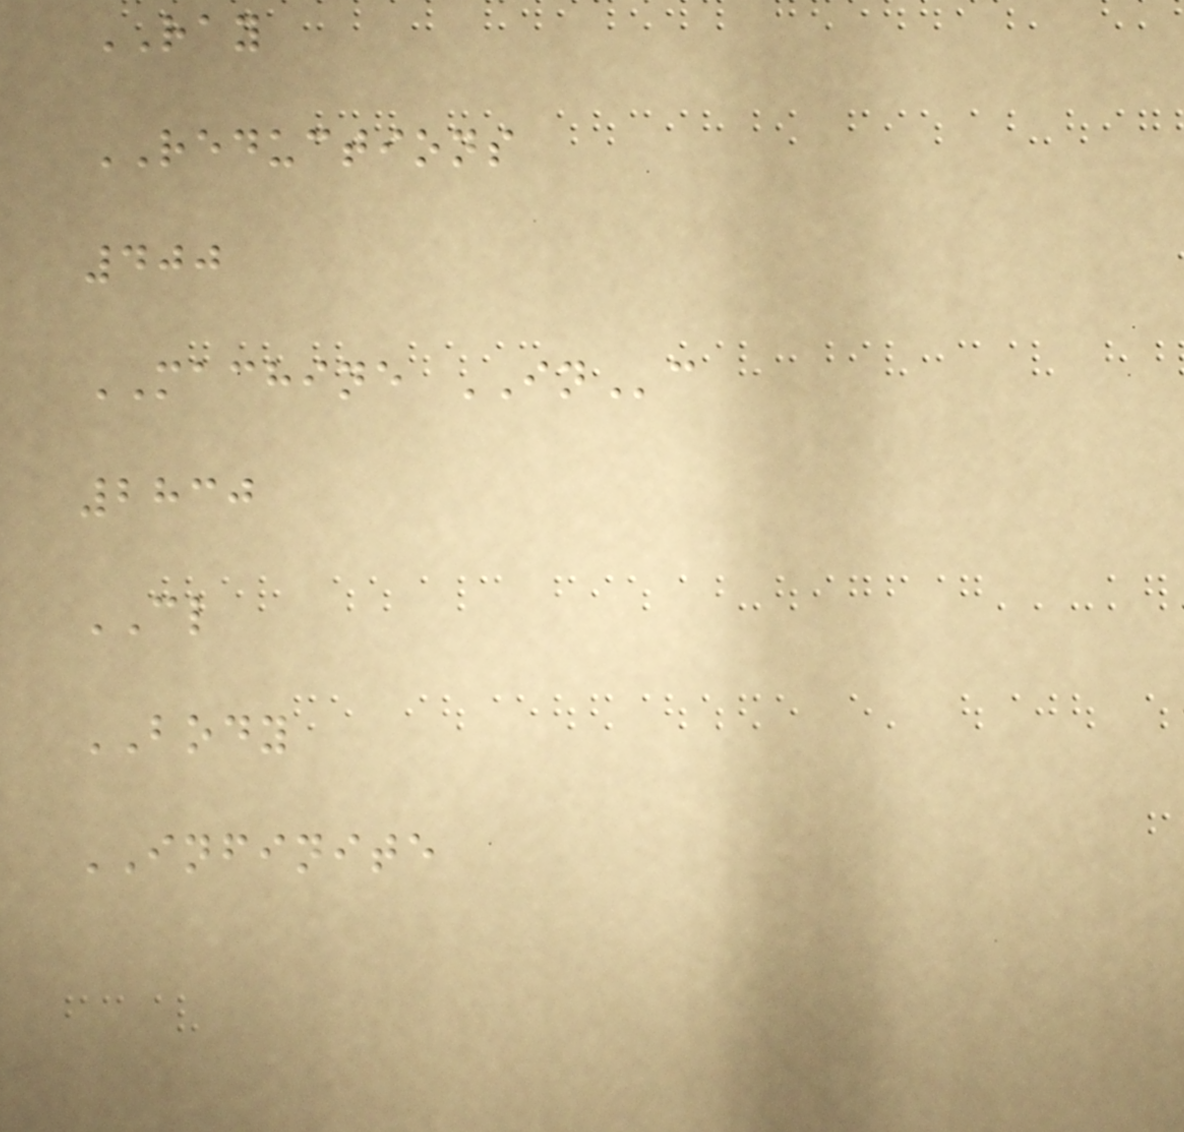RAY
REDUCTIONS
400
MACHINE INc
2830
CL
BODY
INFINITE
